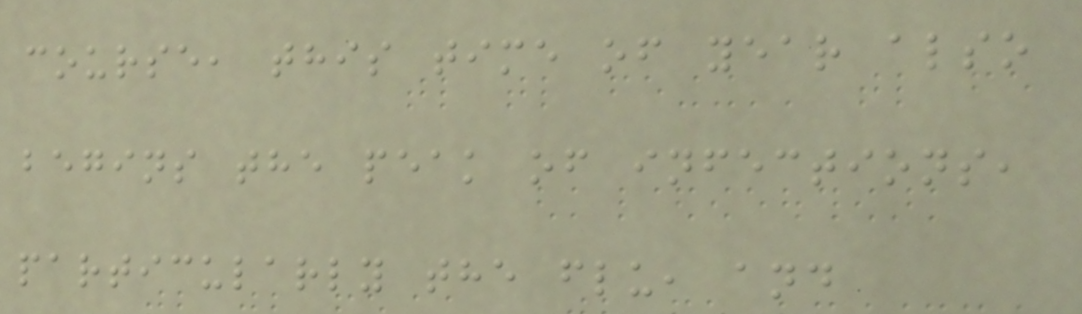course, this time of year also
begins the peak of infections,
particularly the flu, and
